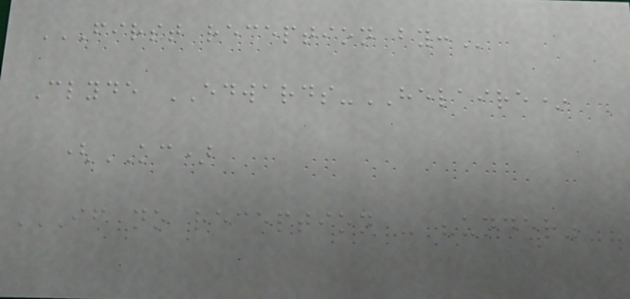FIRST RECEPTION BY:
Clyde EDWARDS-HELAIRE*
(KC)
IF NO RECEPTION - "UNDER"
